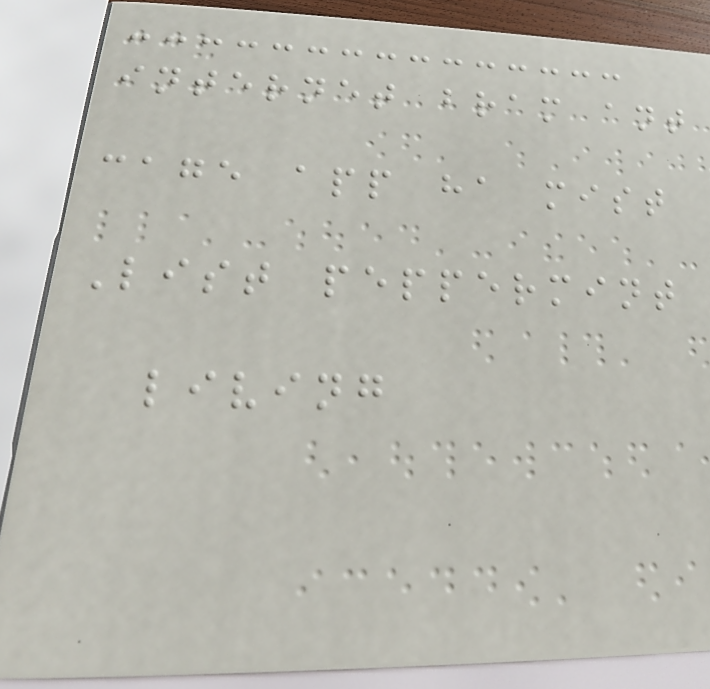internet bram ant
cage app ha mist
List peppermint
living
